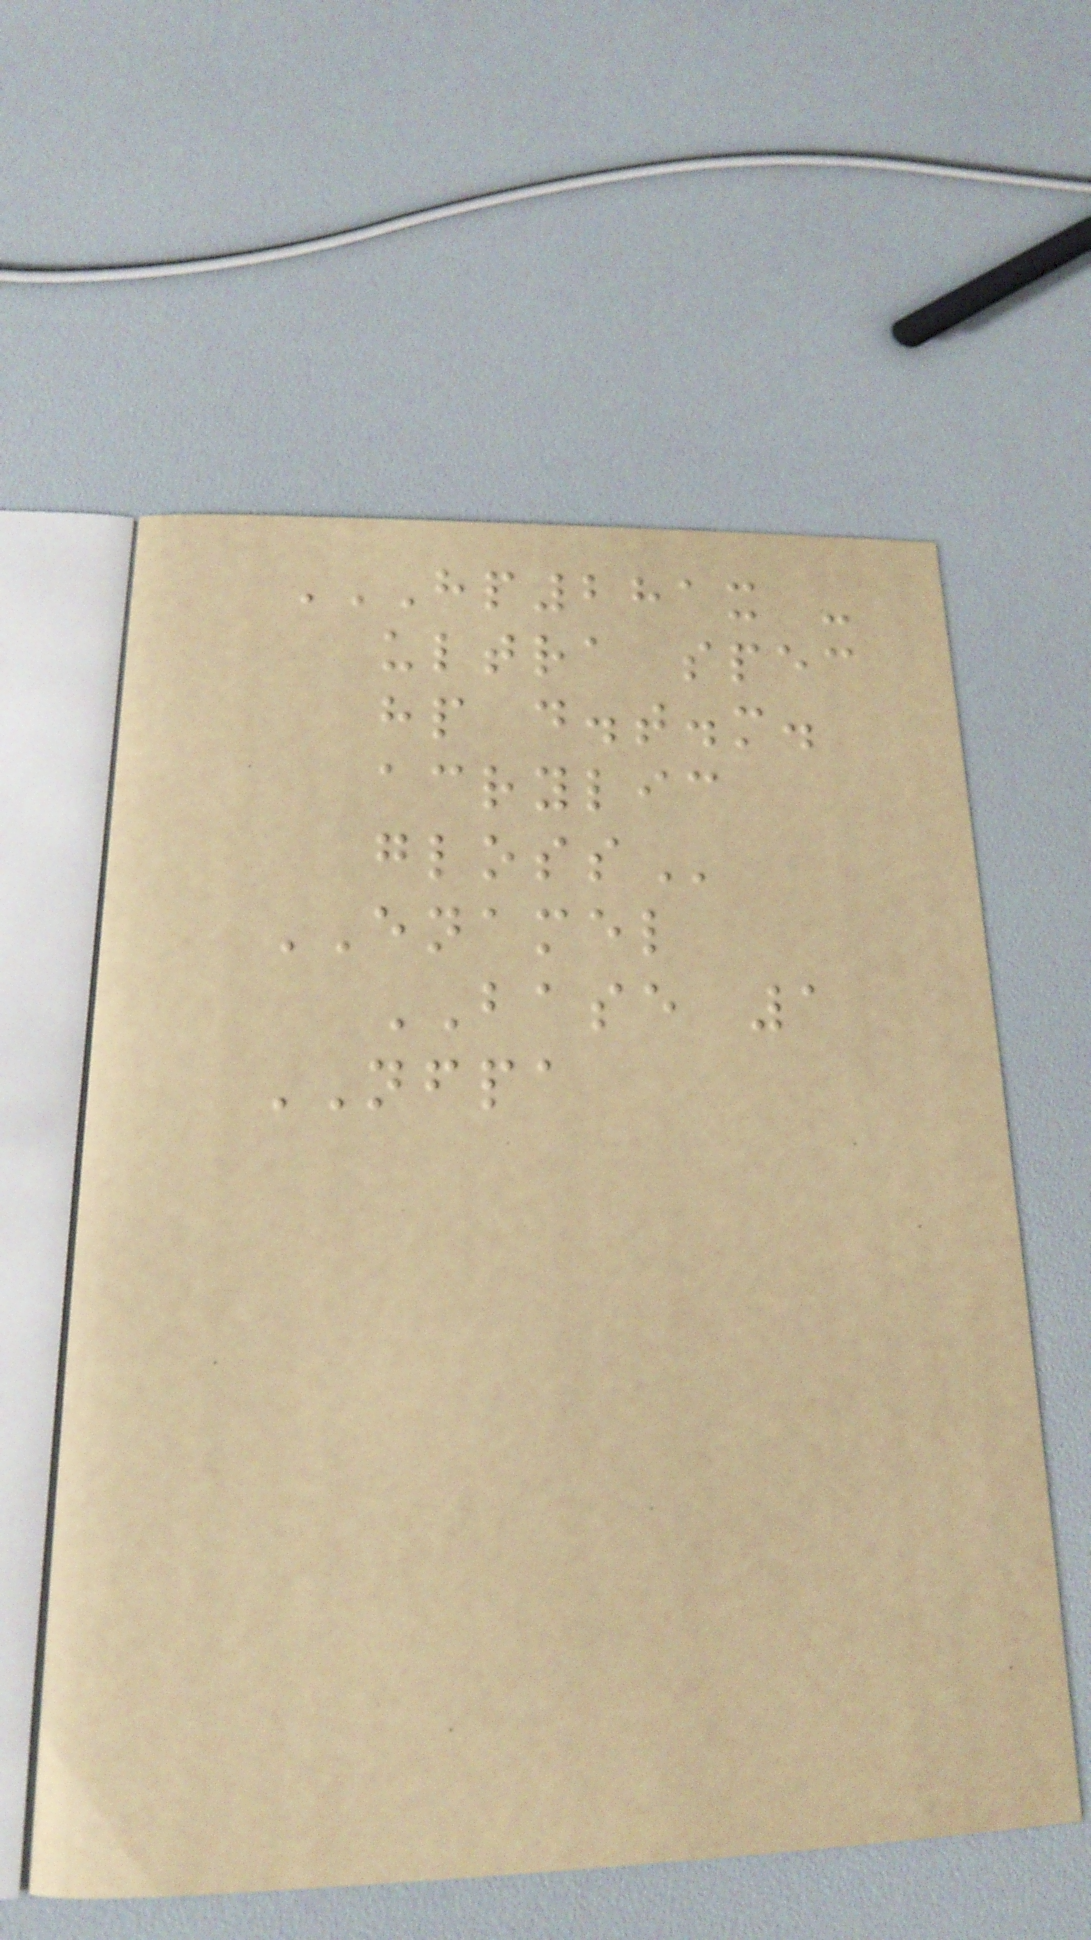HP281X -
ULTRA SPEC
HP D.T.M.
ACRYLIC
GLOSS
ENAMEL
BASE 1
NFPA
